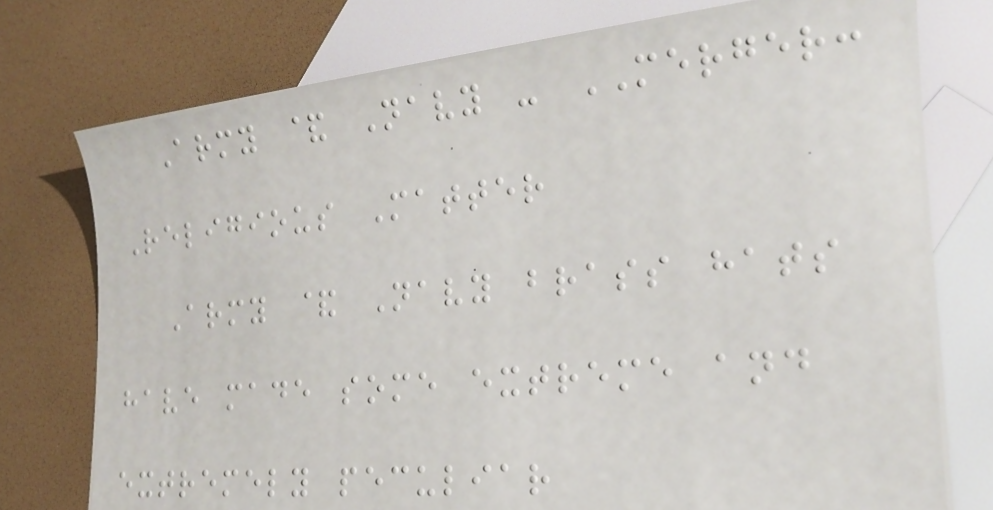Army & Navy - MERGER:
Religious Matter
Army & Navy brass hats
have made some extreme and
extremely peculiar
